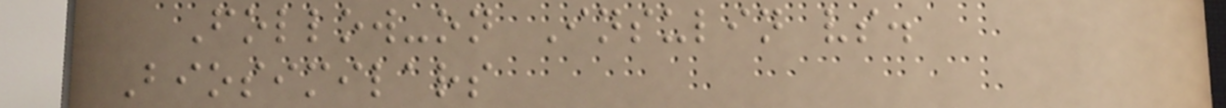Follow-on Insulin vs.
Biosimilars
